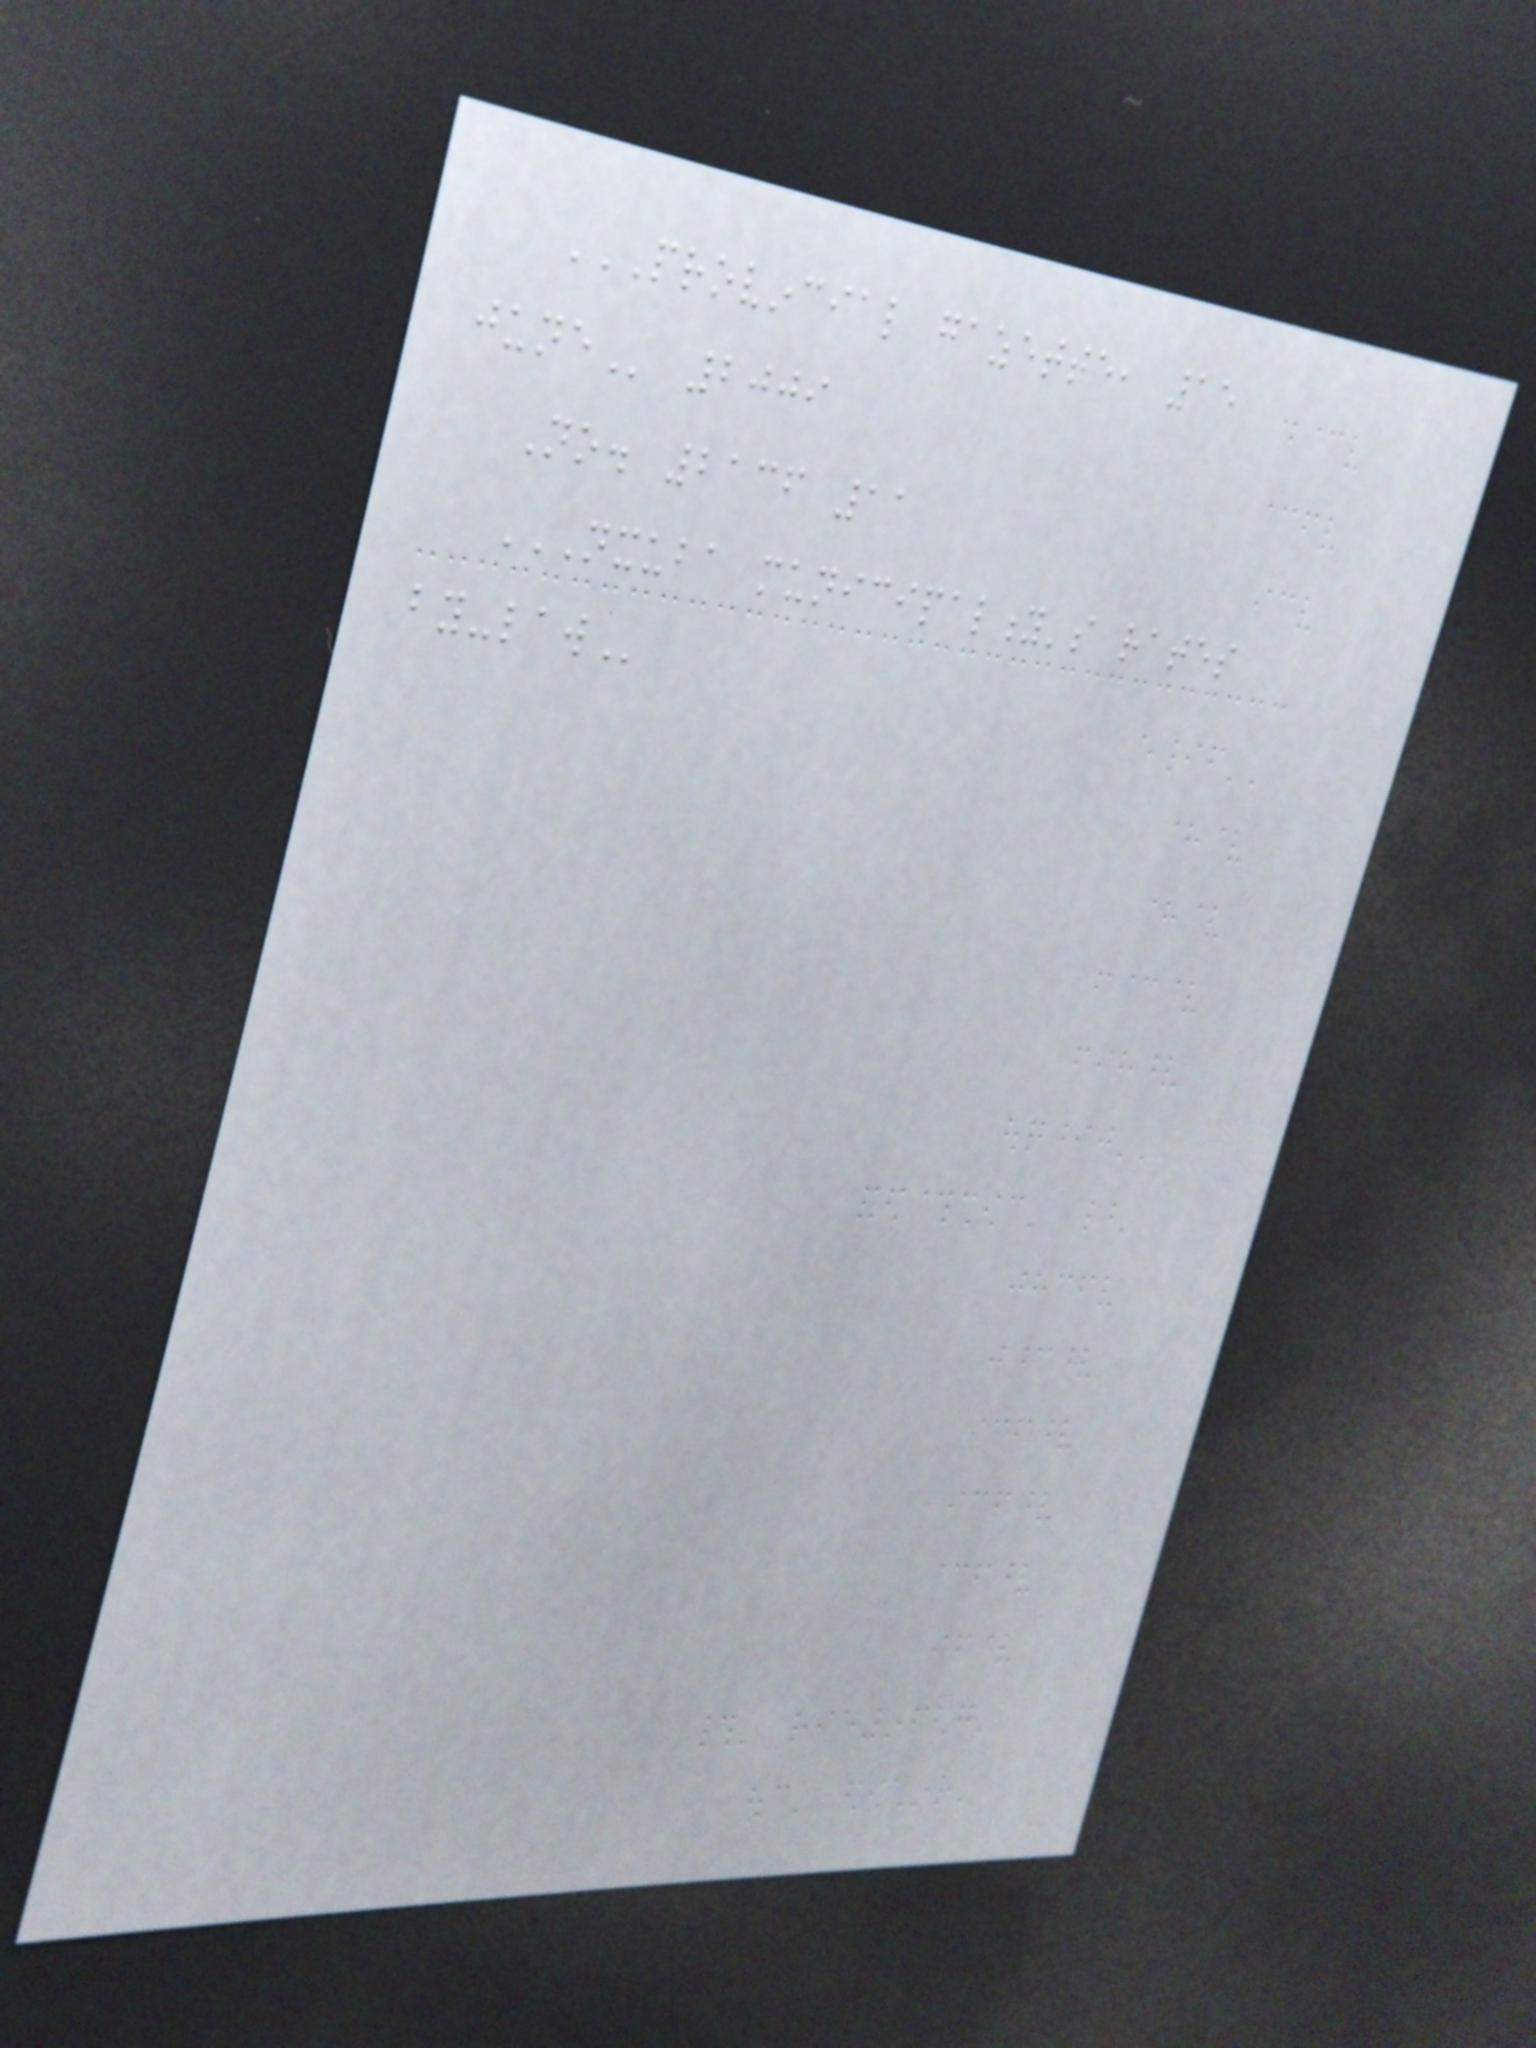PROVINCIAL GAZETTE, 15
JUNE 2009
No. 2136 11
NXUBA MUNICIPALITY'S RATES
BY-LAW
